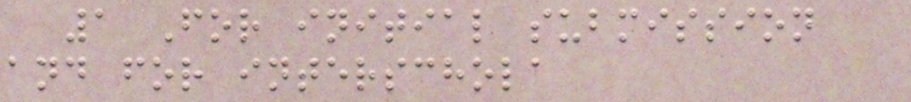1 For initial submission
and for interschola
